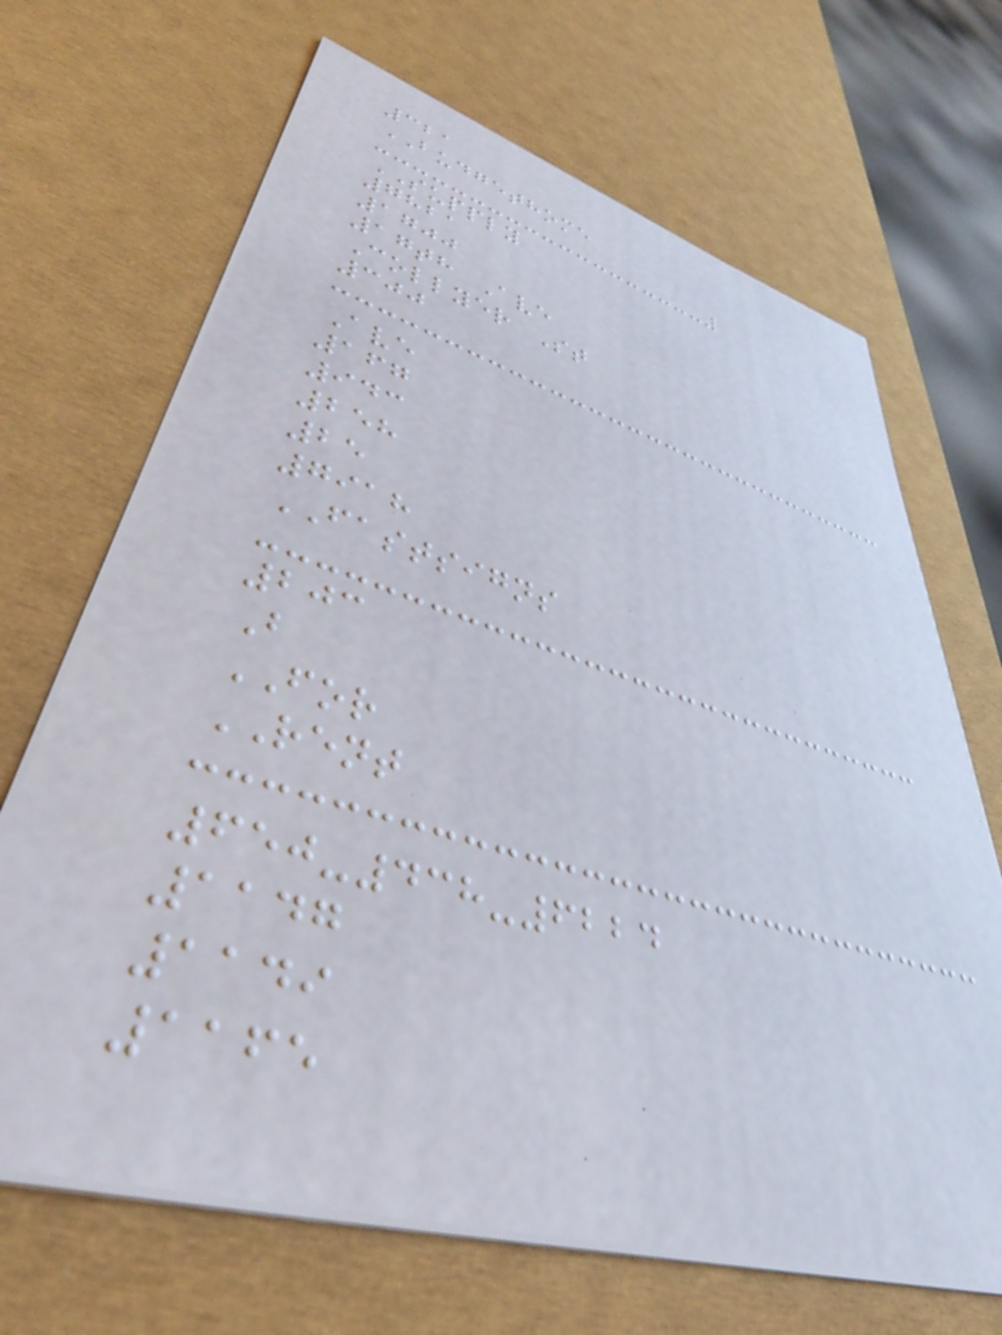321
BUDGETHOME
SUPPLY
7821
1700
17th Ave
Collyer St
300
Ave
167
943
258
25
7918
FASTSIGNS
203
B
FOR
RENT
650-438-6224
1147
1149
1165
